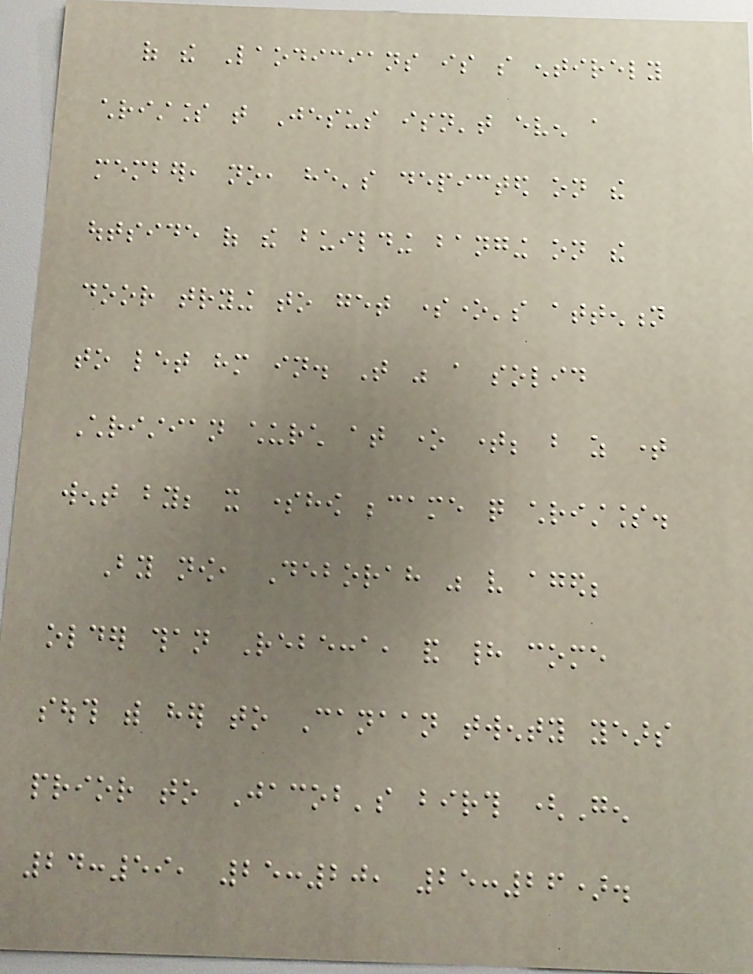of the Laodicians is so entirely
christless that Jesus isn't even a
member, no, he's depicted on the
outside of the building banging on the
door trying to get someone's attention
to let him in. That was a solid
Christian church at one time; but as time
went by; it somehow became quite christless.
By now, Deborah was very aged;
older than Rebecca, and had come
south with her to Canaan twenty years
prior to Jacob's birth (Gen
24:59, 25:20, 25:26).
